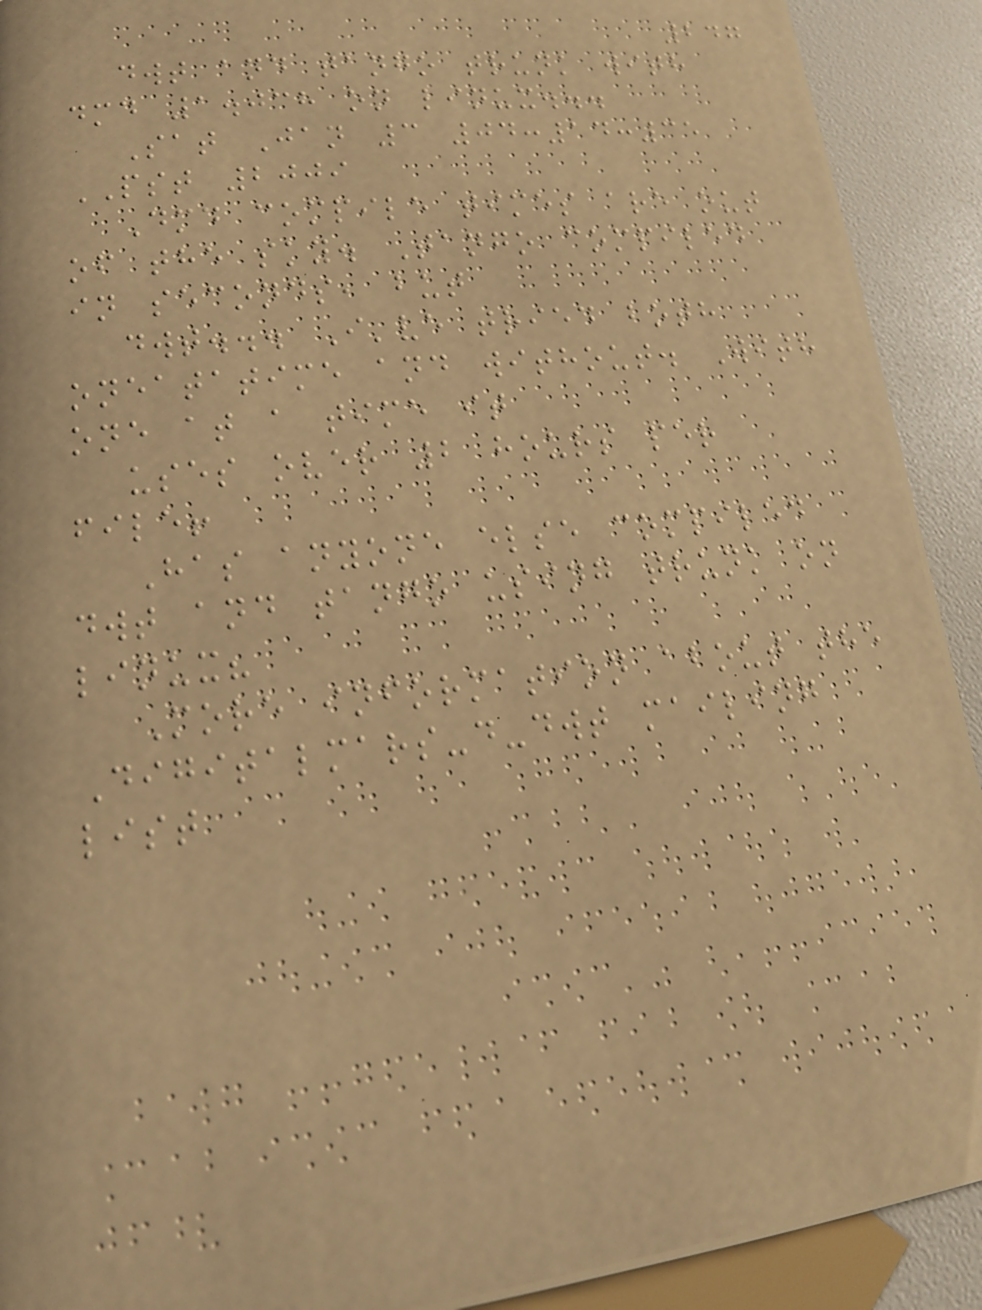247
dwt and tango trunk with
dmd 1.038 on linux...
Sat Jan 3 04:14:35
PST 2009
Dmd compile times are out
of the sky. Tango compiled
in seconds, but
dwt... I've tried both
oneatatime and without. With
one at a time it
uses over 2 hours per
file!
Has anyone else compiled
dwt and tango using trunk on
linux?
More information about the
Digitalmars-d-dwt mailing
list
